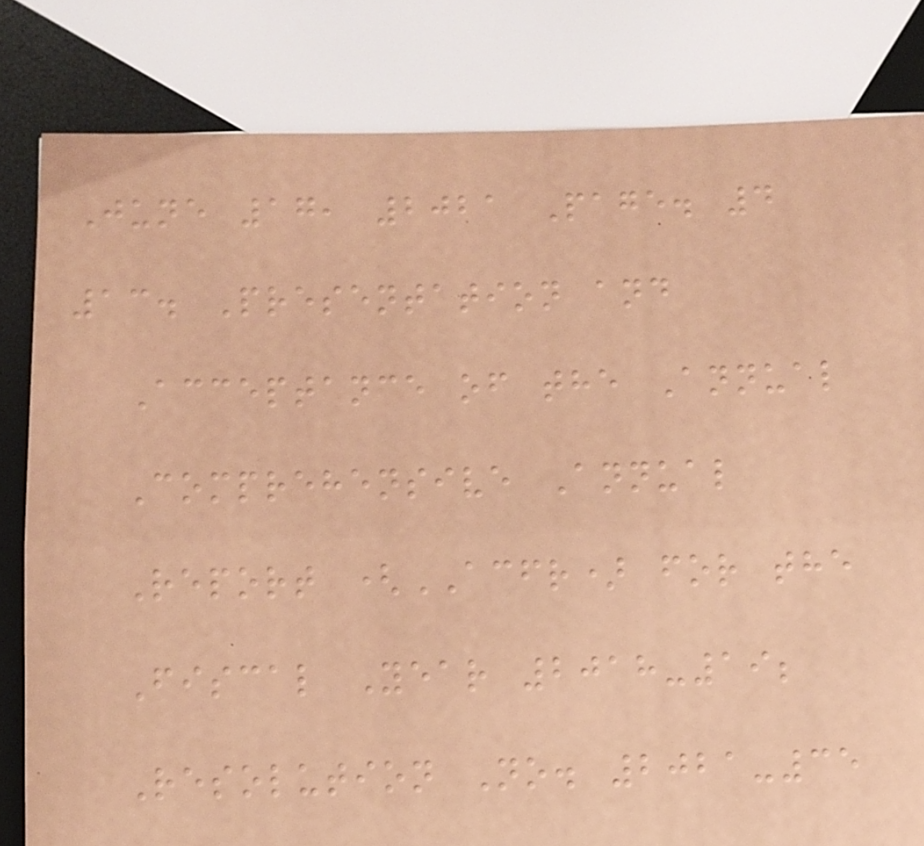June 17, 2021 Page. 4
13. Presentation and
Acceptance of the Annual
Comprehensive Annual
Report (ACFR) for the
Fiscal Year 2018-19;
Resolution No. 2021-35
